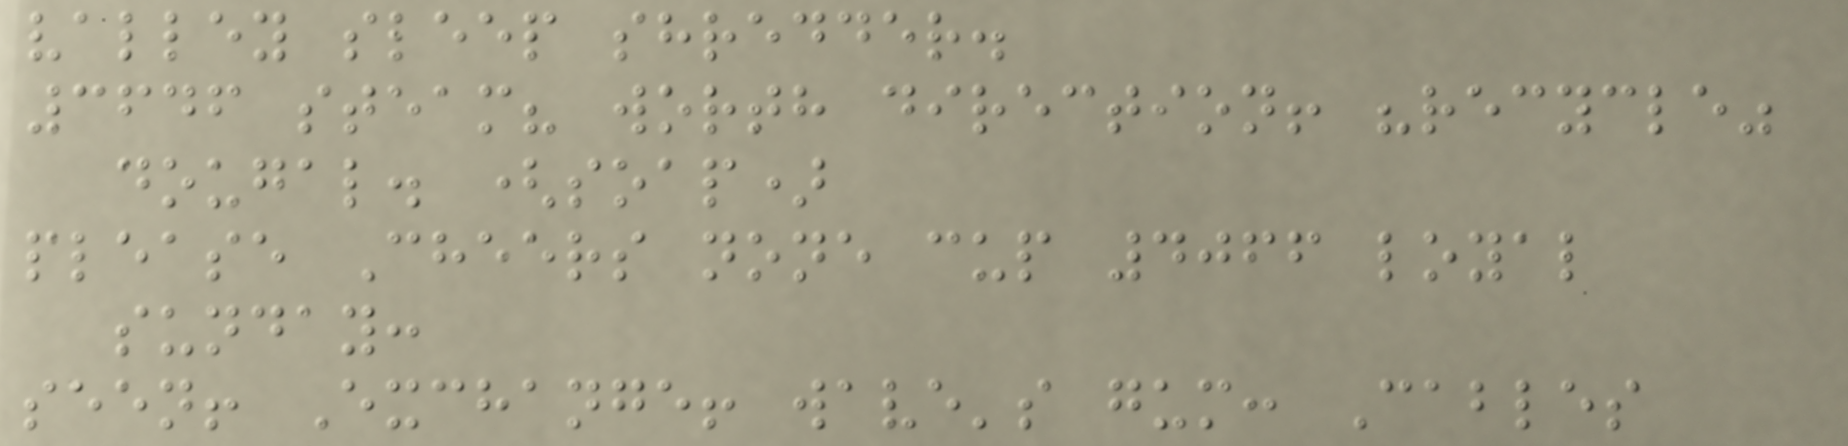valley sleep shredder.
3646 steam? worth direction! "recycle"
dougal. (soap)
please Cheers none cup 4066 loyal
sunday:
seen! Exchange! wave's gum: Cables
